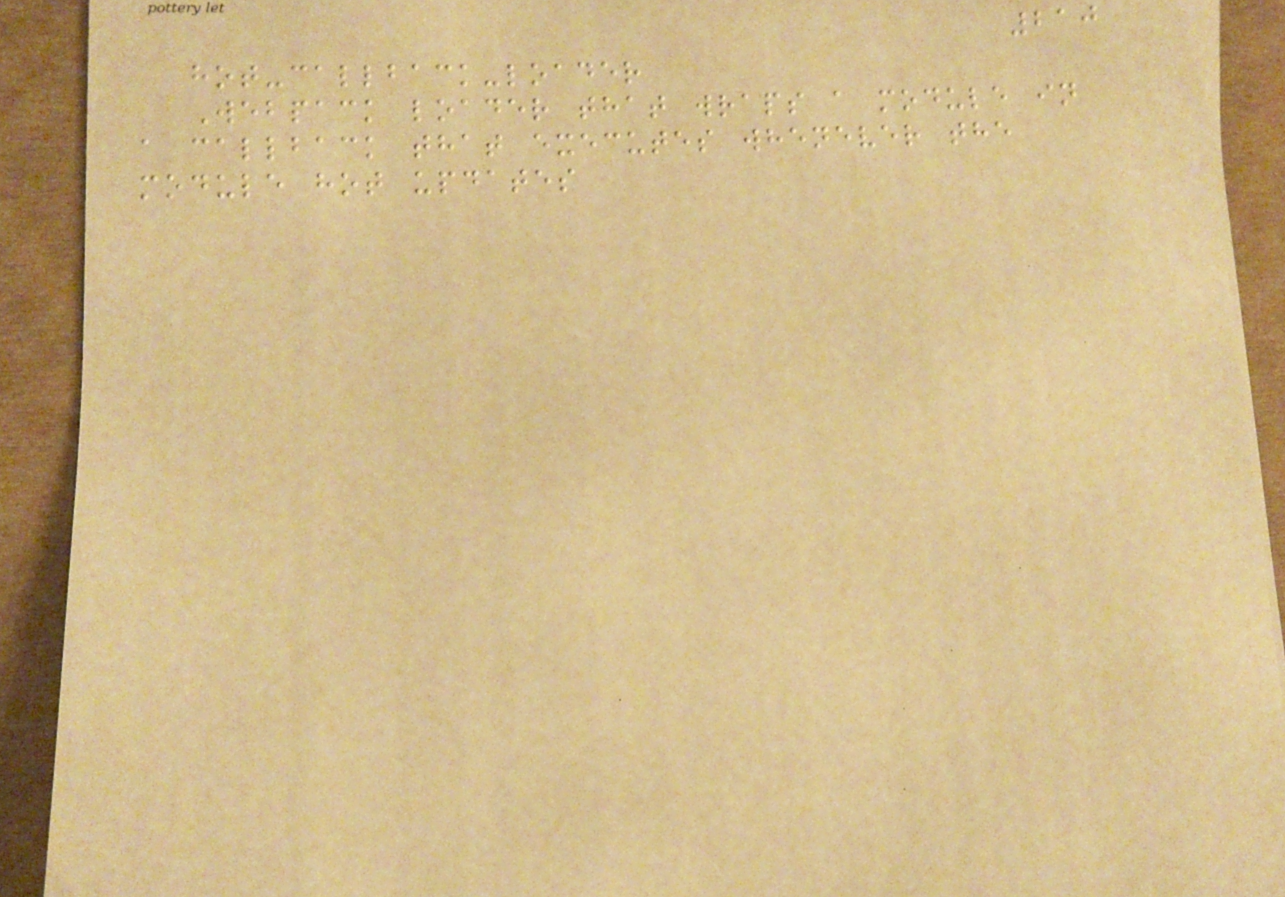210
hot-callback-loader
Webpack loader that wraps a module in
a callback that executes whenever the
module hot updates
